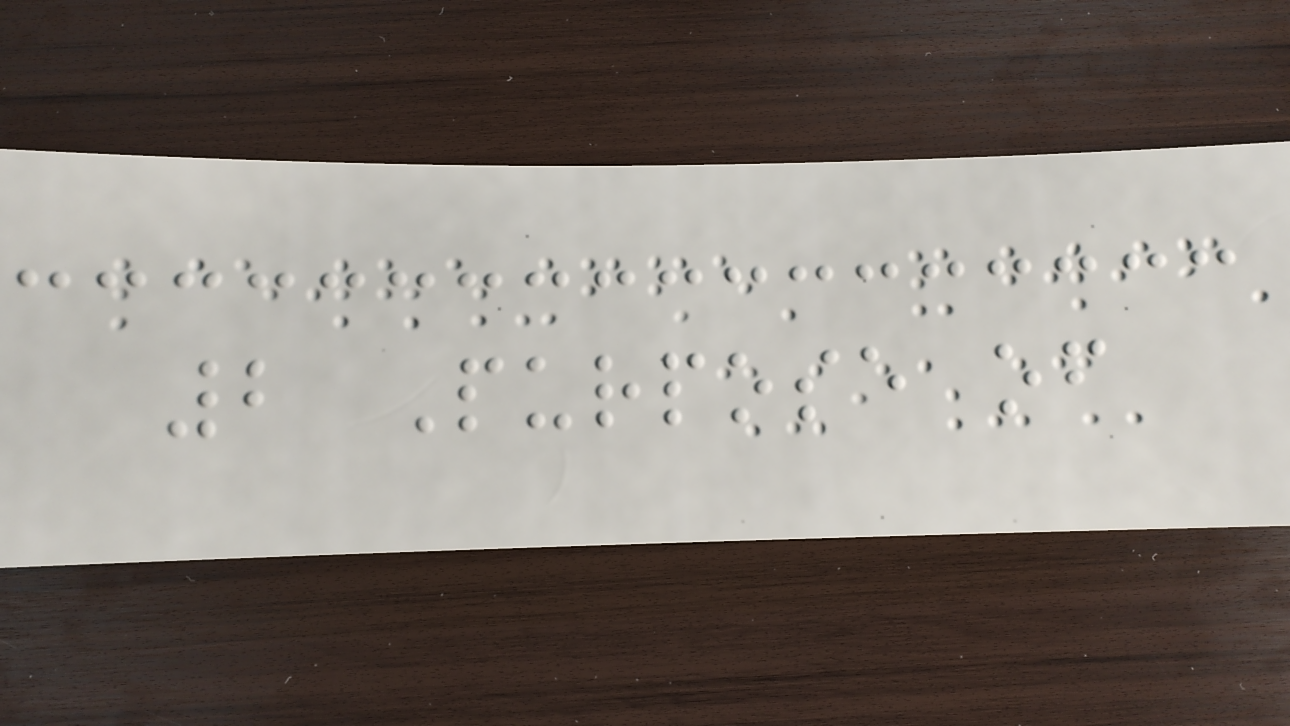2 Purpose of
